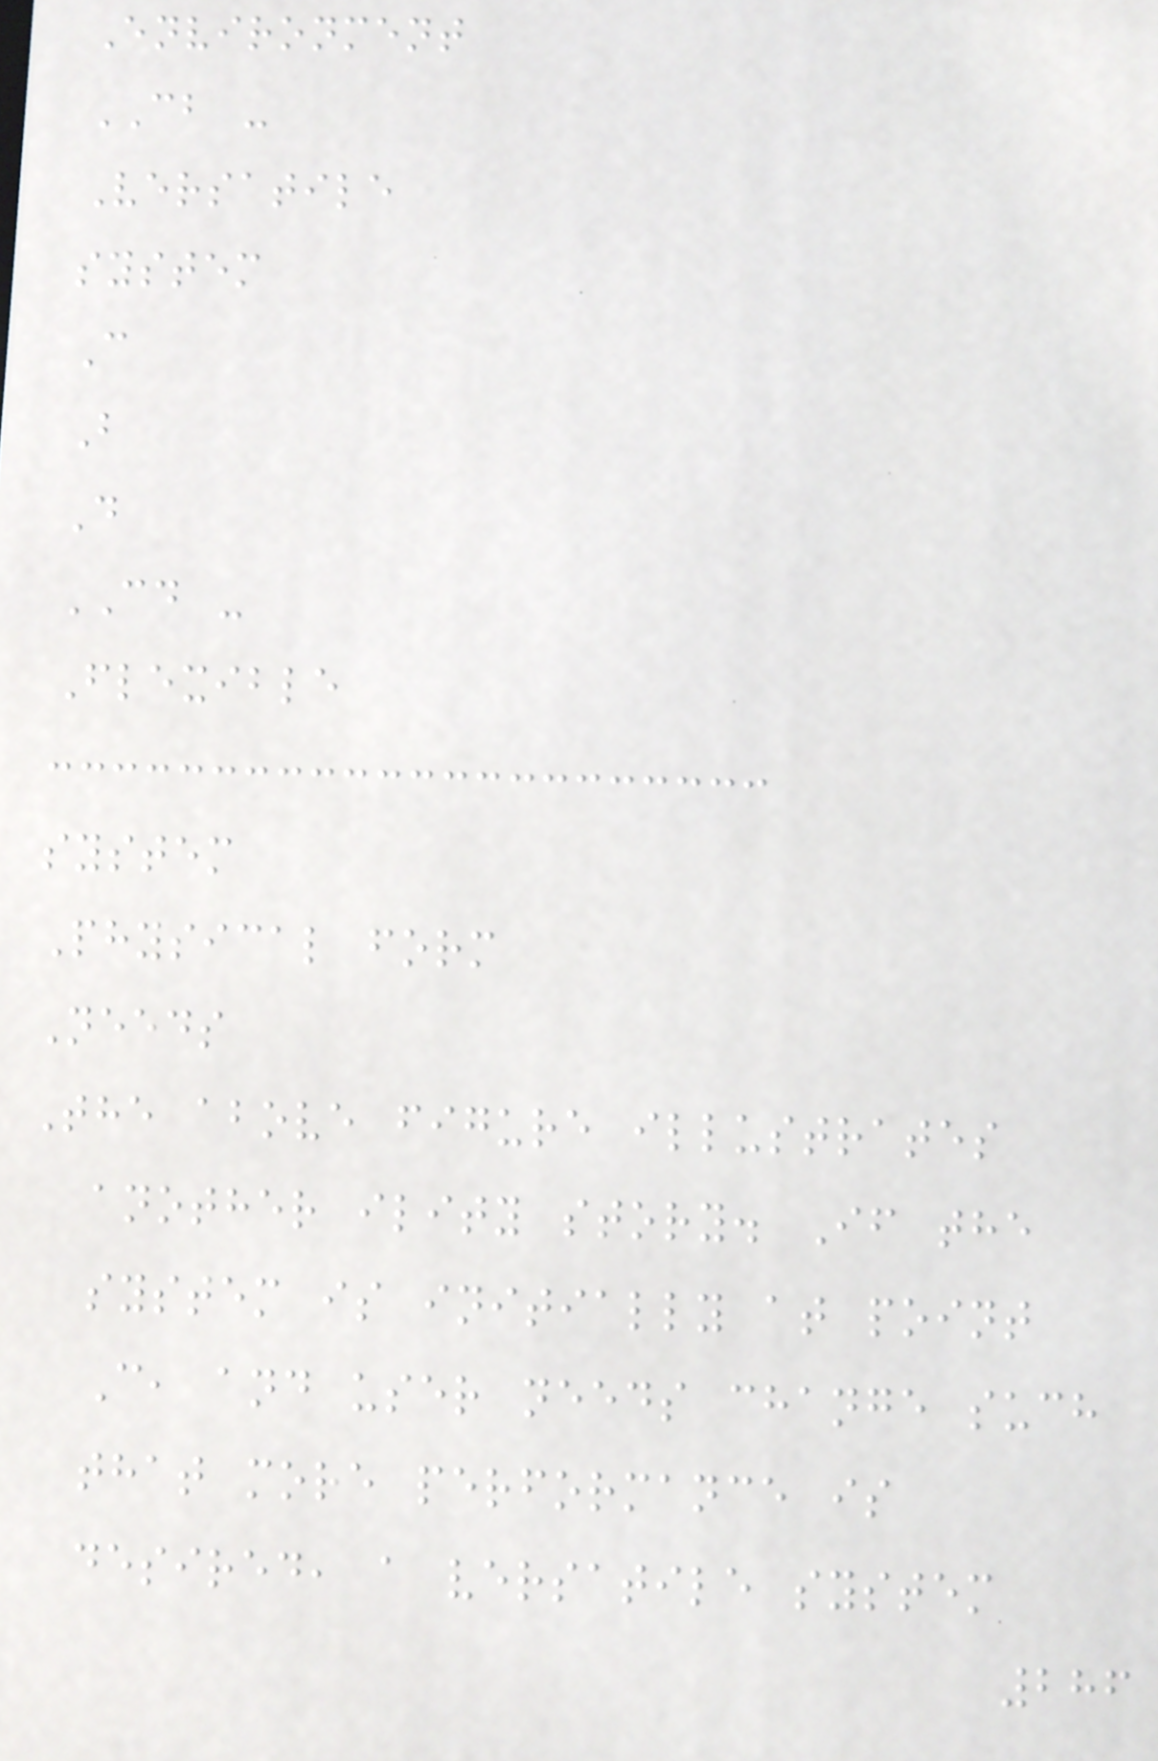Environment
CB -
Versatile
system
C
B
D
CD -
Flexible
system
Physical form
Needs
The above figure illustrates
another ility story. If the
system is initially at point
C, and user needs change such
that more performance is
desired, a versatile system
286
